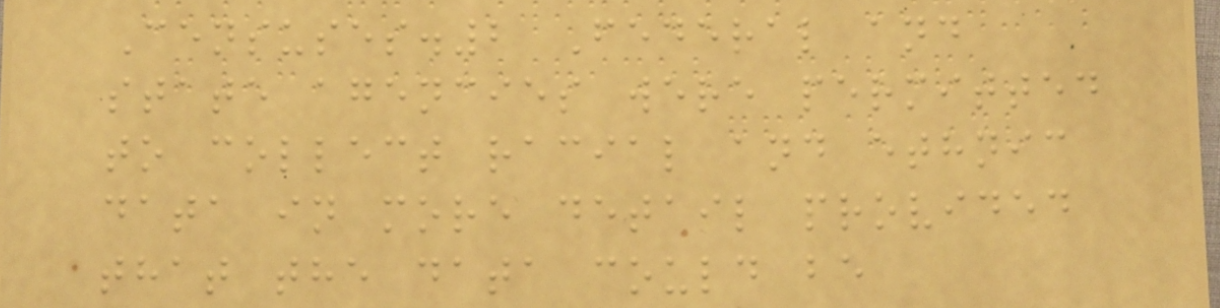Censuses.2 Federal and
state agencies were permitted
to collect racial and ethnic
data in more detail provided
that the data could be
